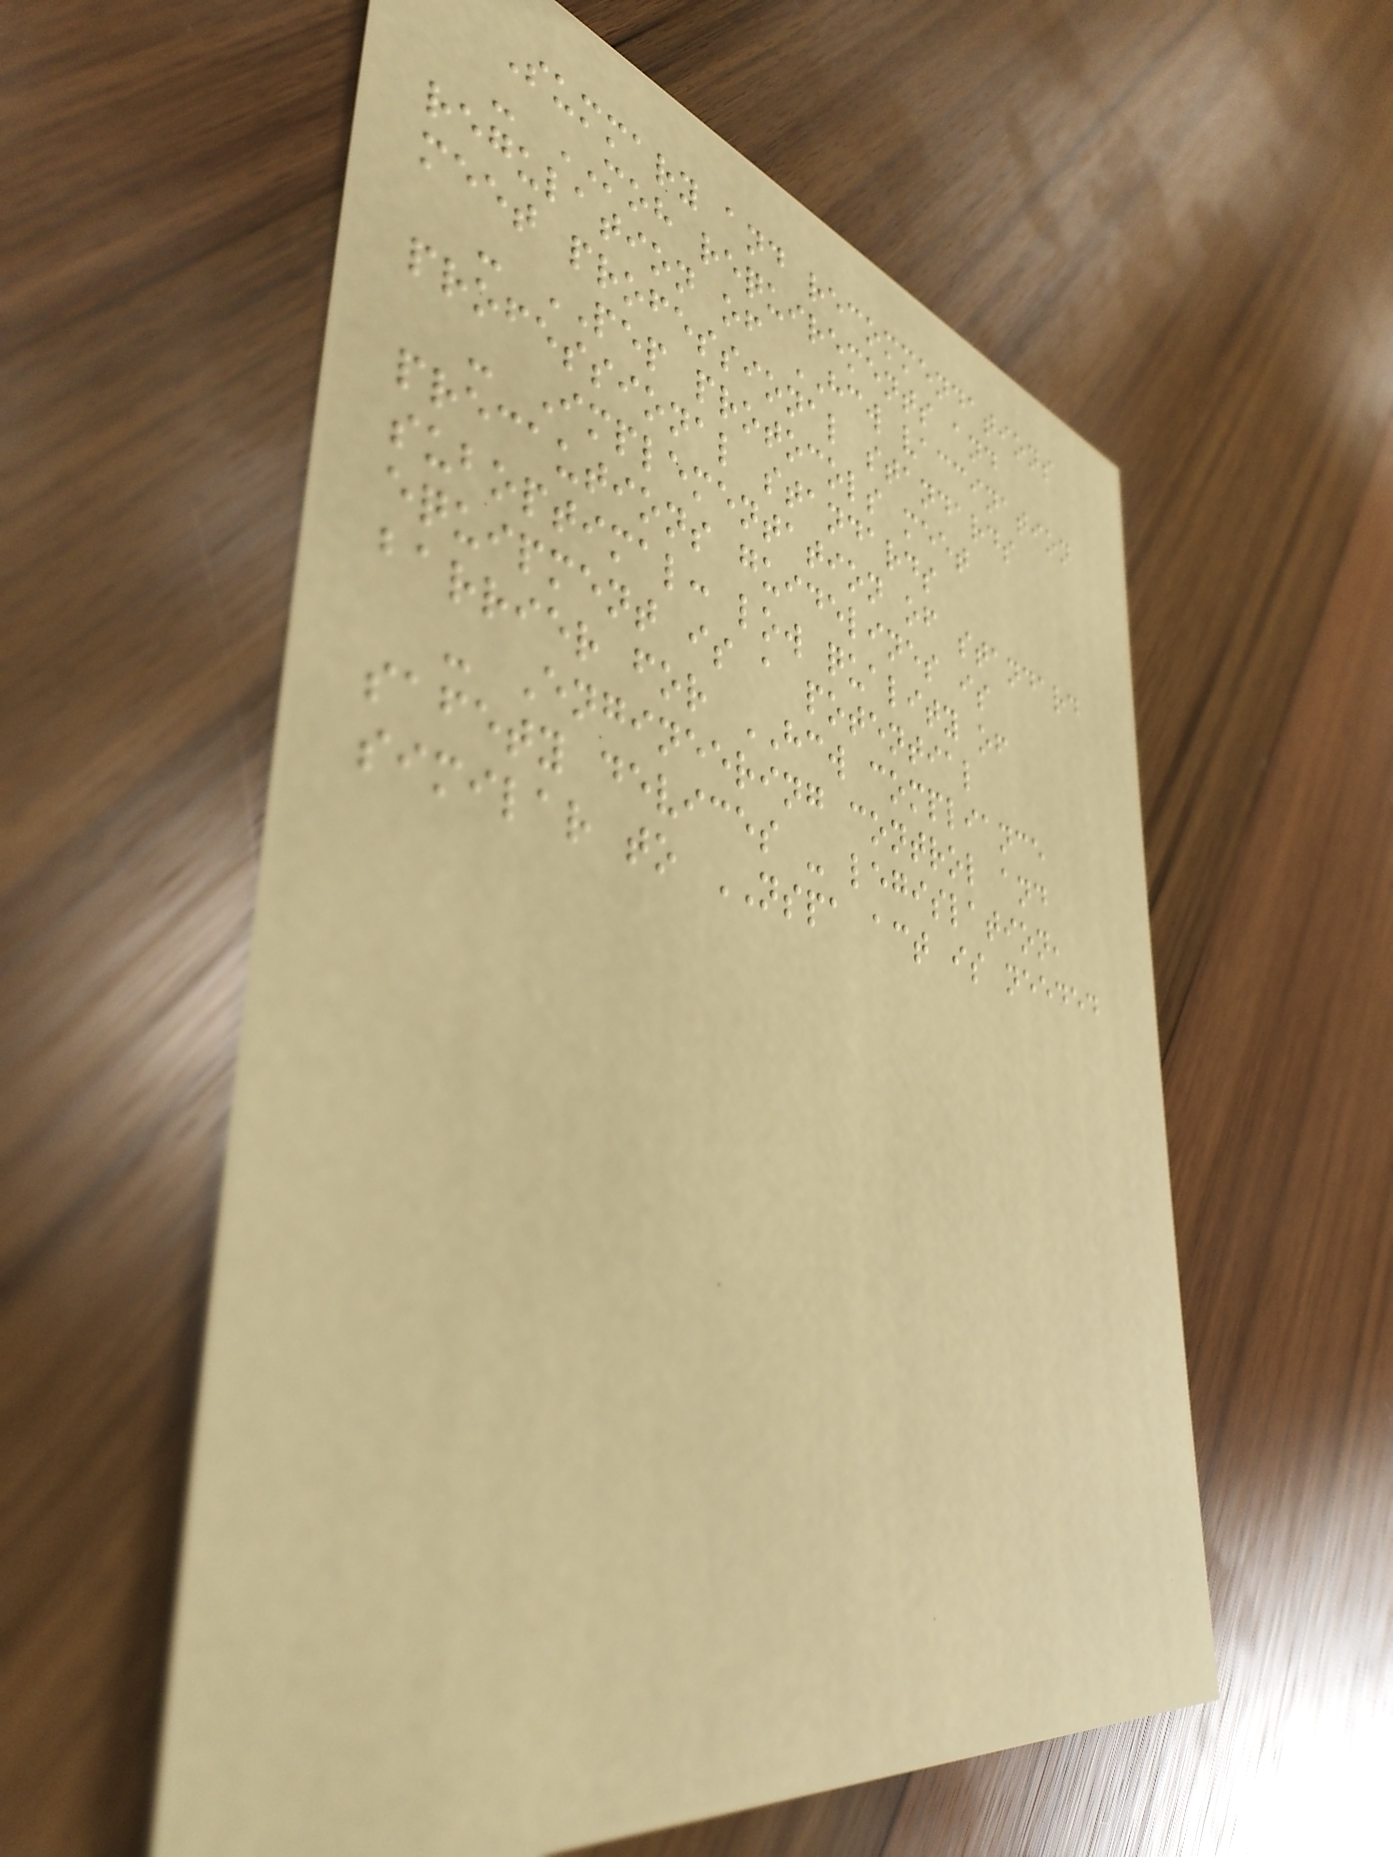Summary and recommendations
- MOH requirements and
regulation of HCW vaccination
meet professional standards
- PEP protocols meet
professional standards
- Implementation of standard
precautions guidelines is
suboptimal: low quality of
equipment is a potential
barrier for HCW compliance
- Engineering control and
safety devices - legislation,
similar to NSPA act is needed
